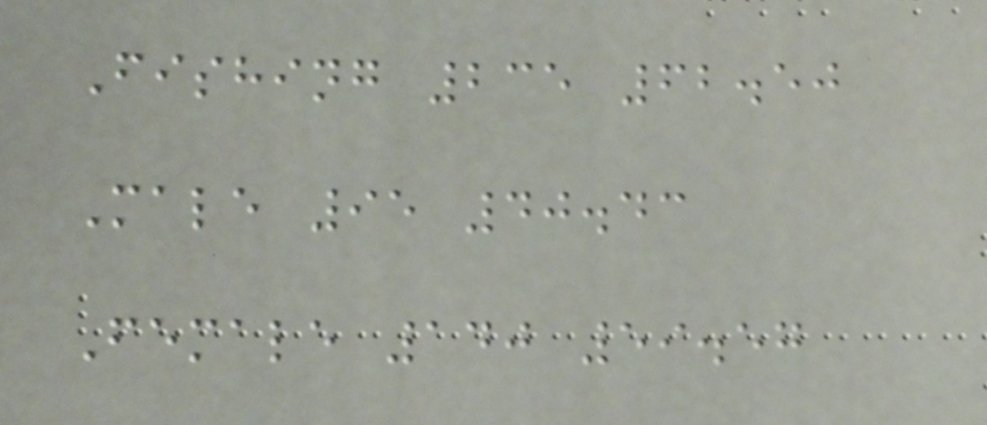Fishing 235 62.50
Male 95 40.43
Female 140 59.57
